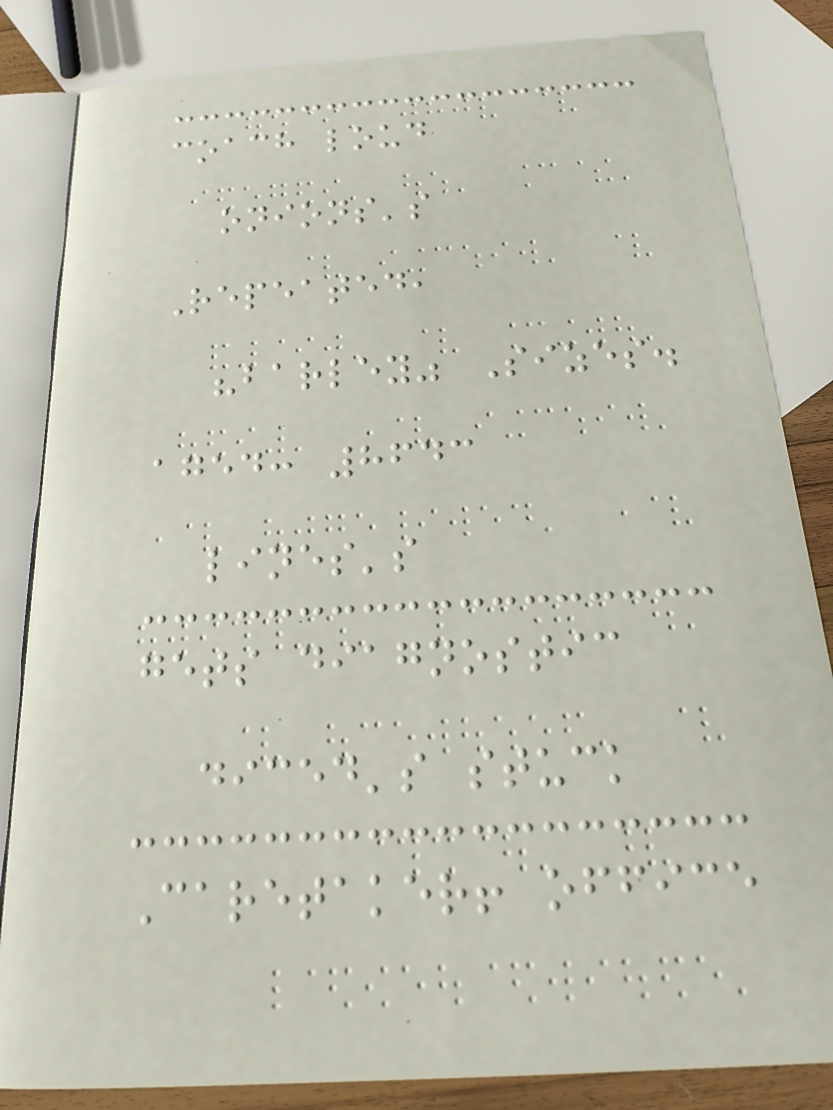coach loud
onions's
Repeated,
"barley" Sizes.
aged: 8643
lines's
gets diagnostic
diced's stuck
Caretaker! office
